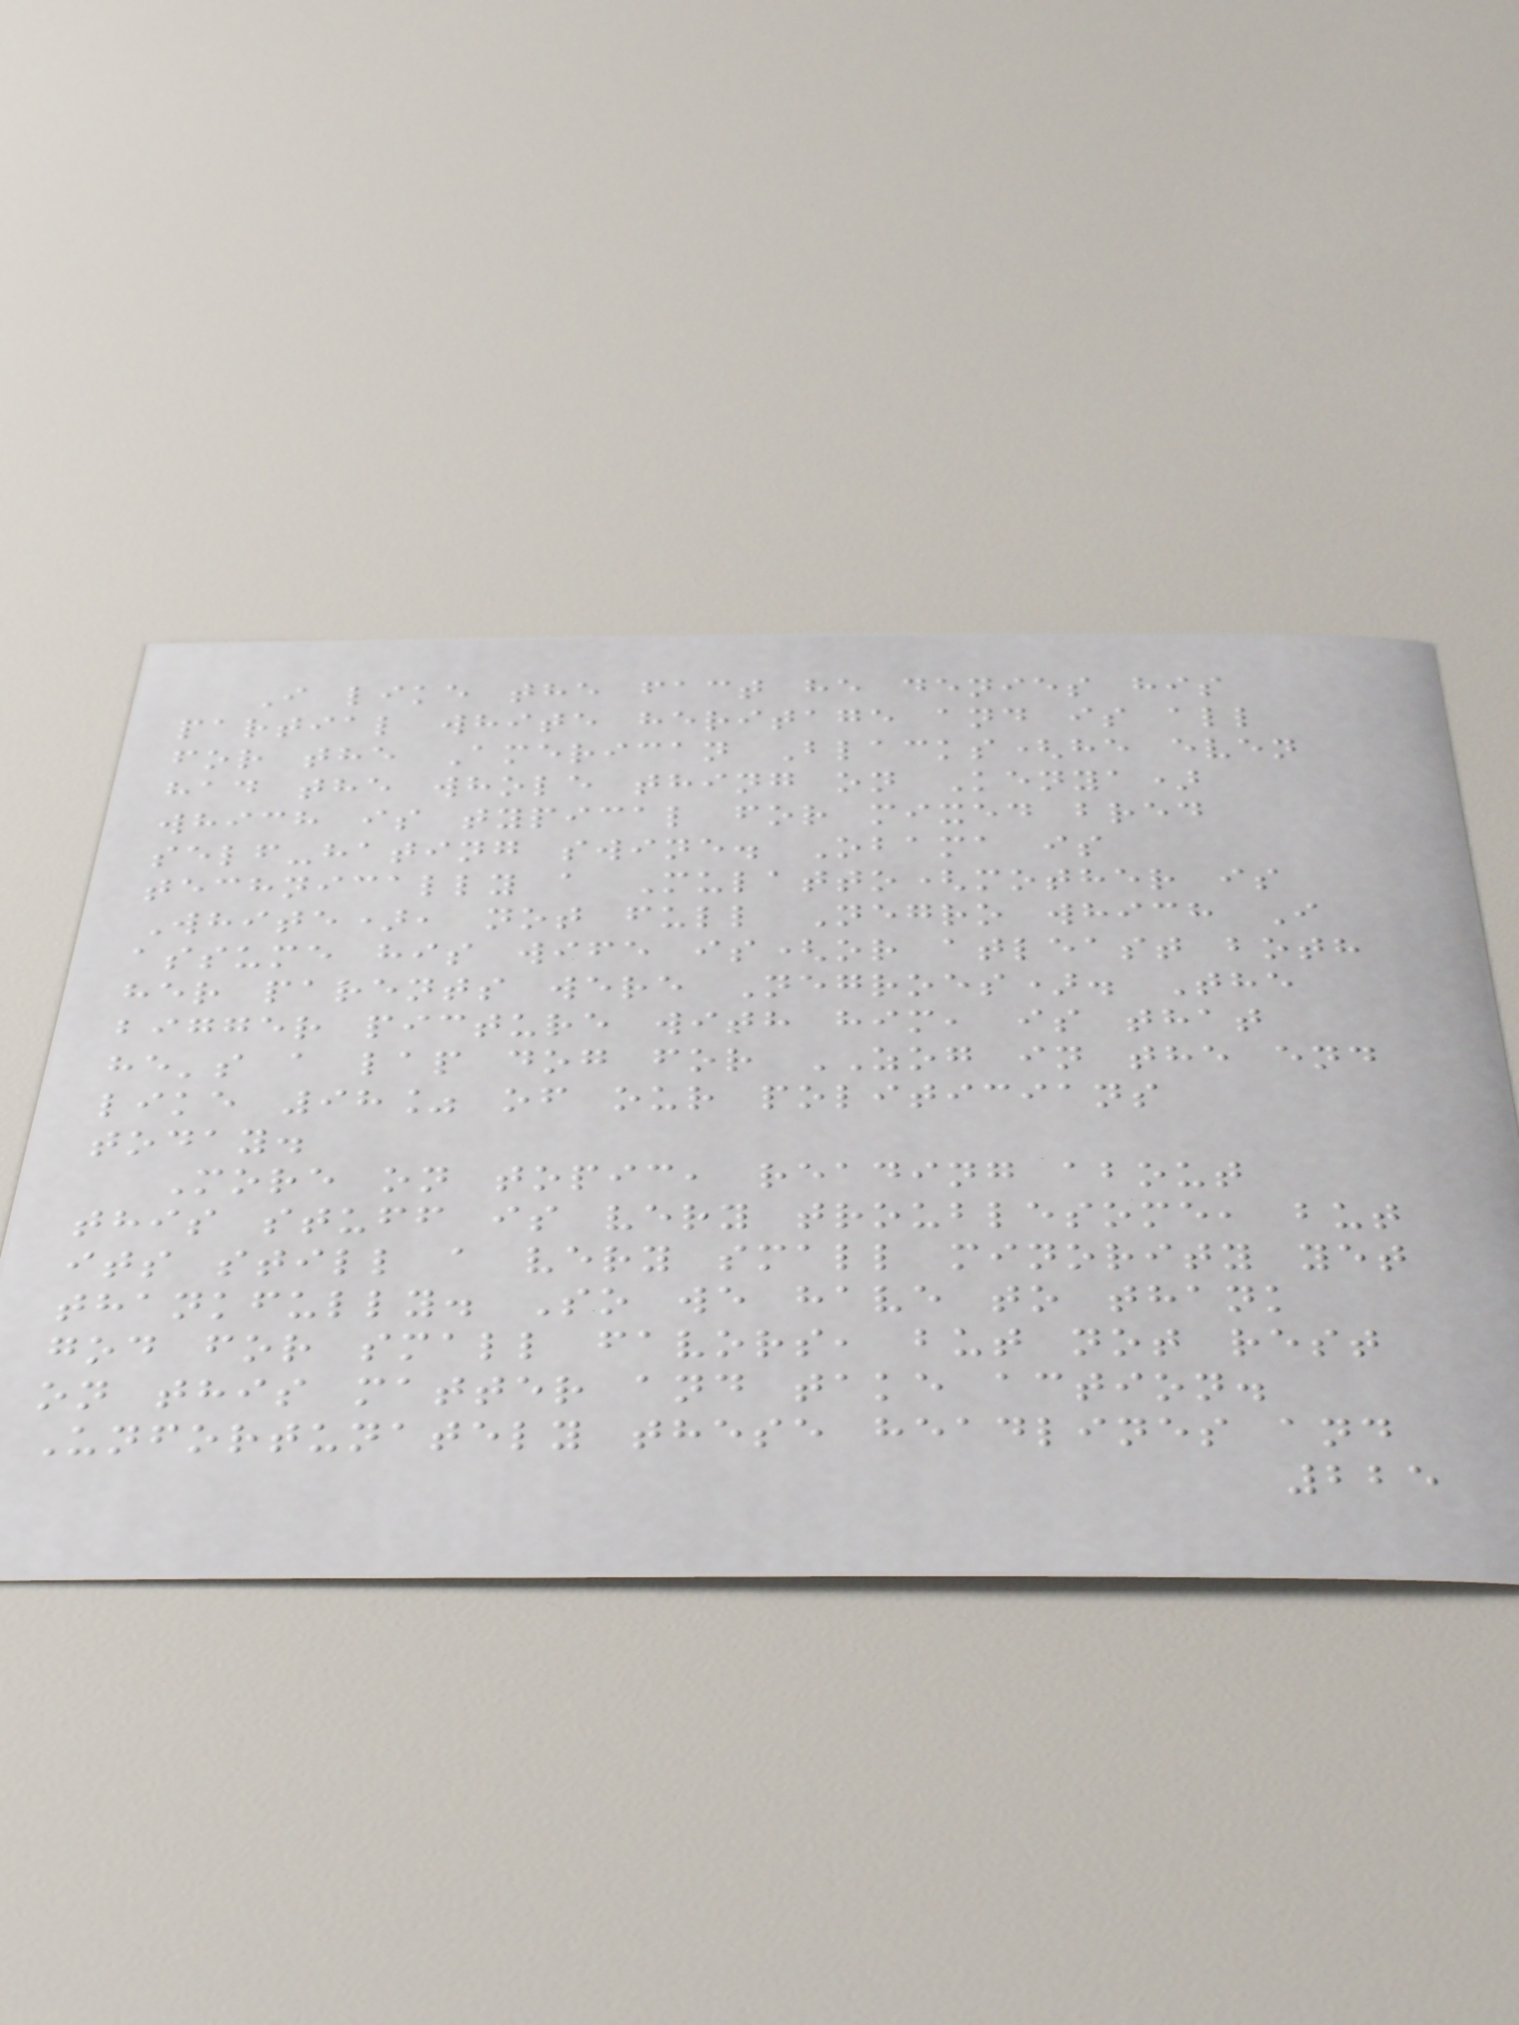I like the fact he denies his
partial white heritage and is all
for the American Blacks(he even
had the whole thing on Kenya)
which is typical for mixed bred
self-hating swine. Obama is
technically a Mulatto(mother is
White), not full Negro which I
assume his wife is(or atleast both
her parents were Negroes). The
bigger picture with him, is that
he's a lap dog for ZOG in the end
like 98% of our politicians
today.
More on topic, reading about
this stuff is very troublesome, but
its still a very small minority yet
thankfully. So we have to thank
god for small favors, but not rest
on this matter and take action.
Unfortunately these headlines and
225
